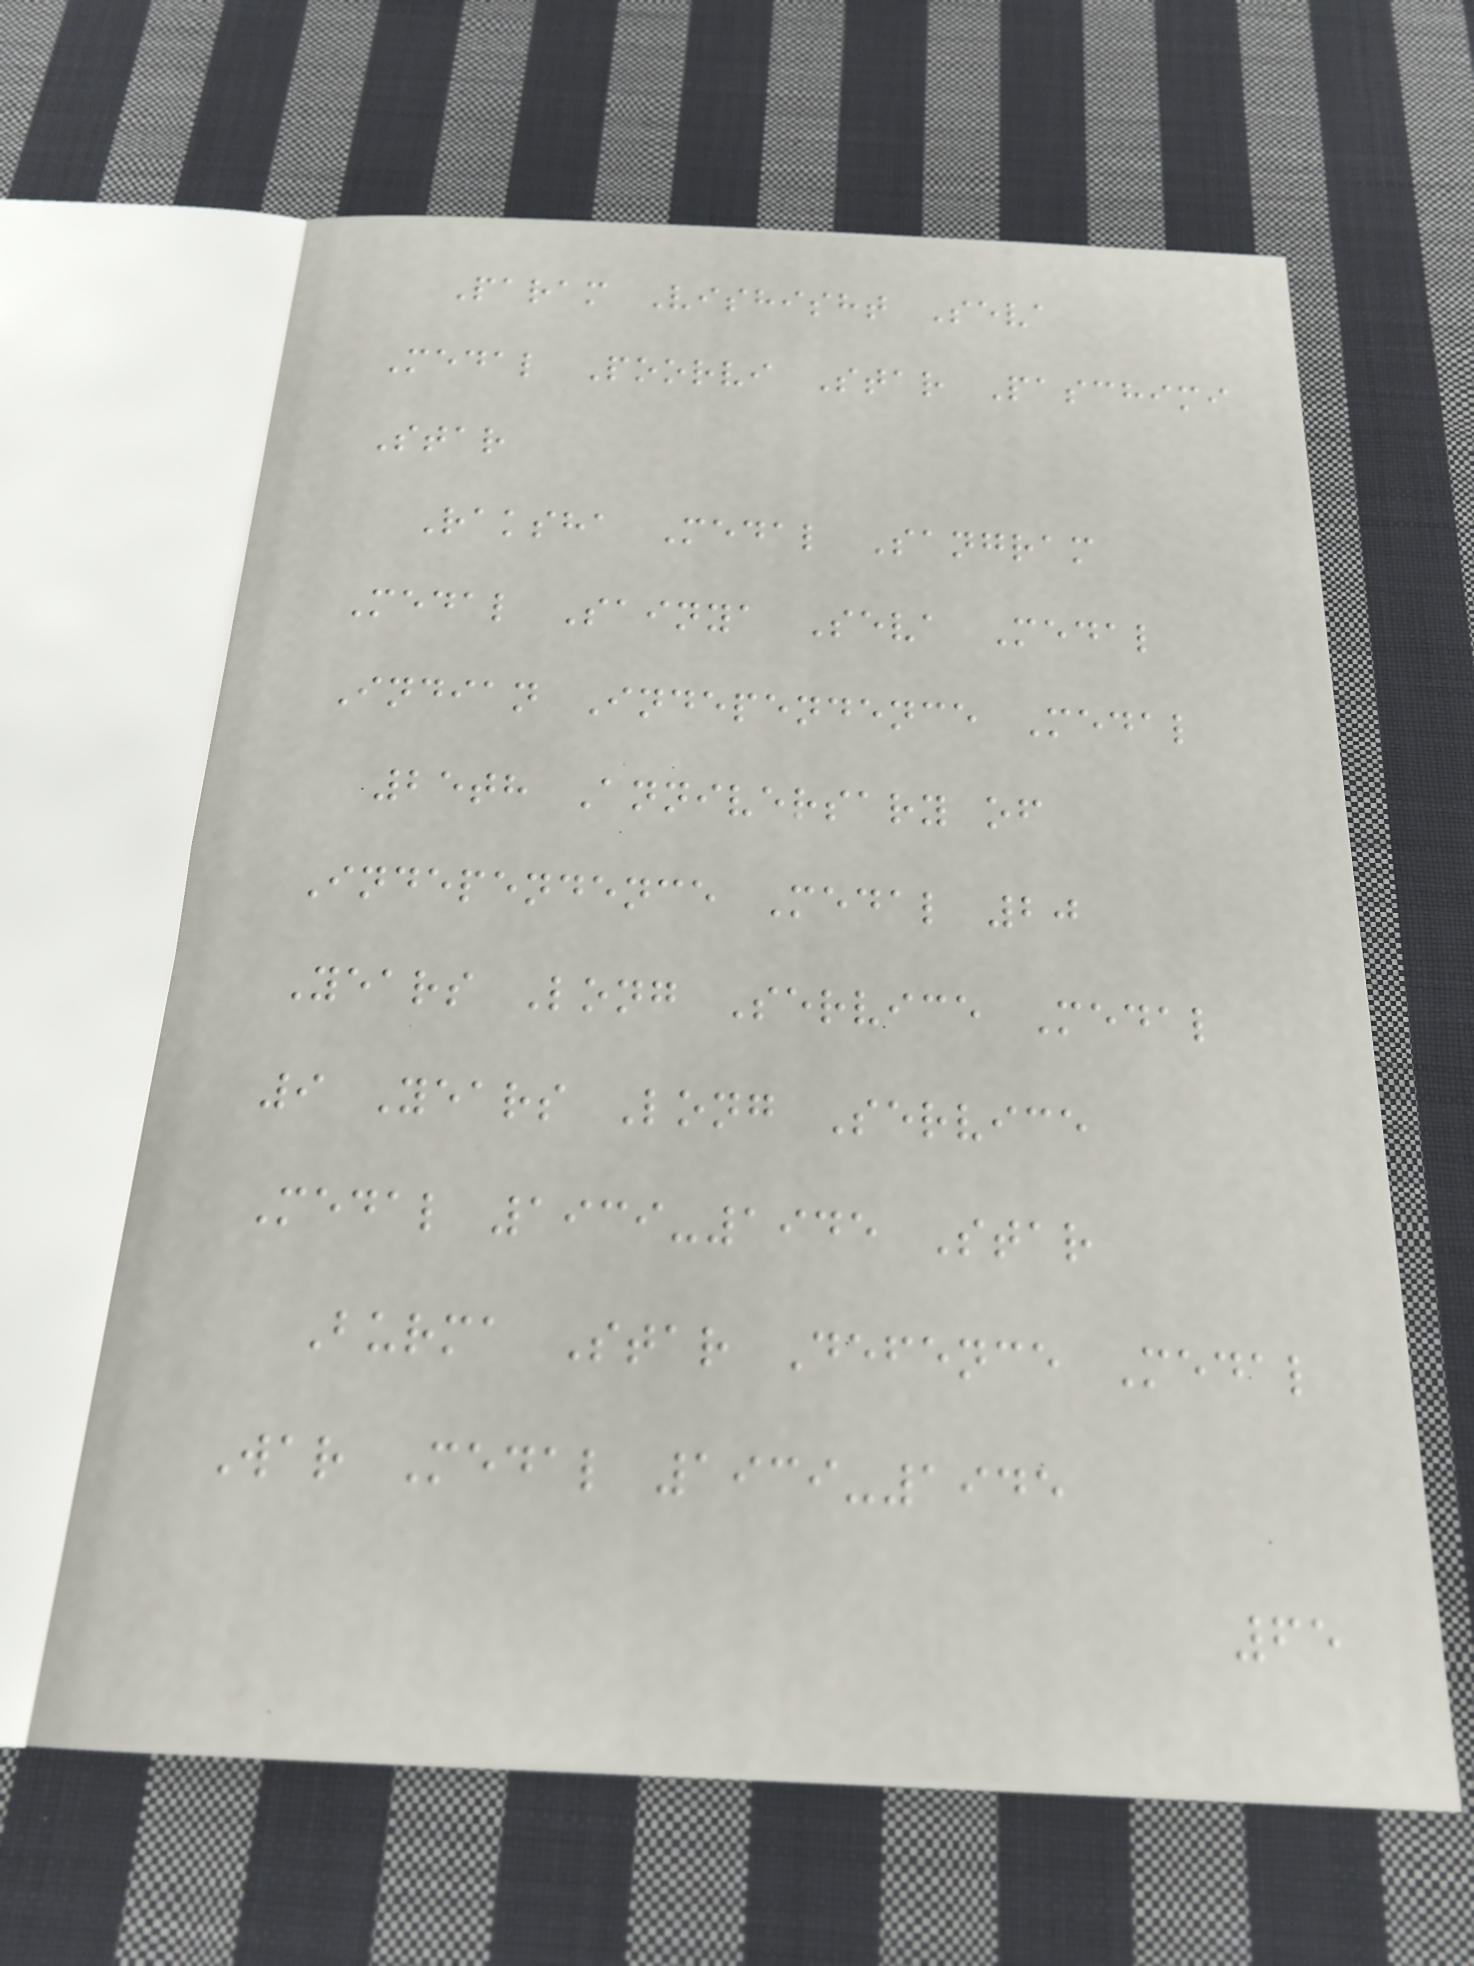Param Vishisht Seva
Medal Poorvi Star Paschimi
Star
Raksha Medal Sangram
Medal Sainya Seva Medal
Indian Independence Medal
25th Anniversary of
Independence Medal 20
Years Long Service Medal
9 Years Long Service
Medal 1939-1945 Star
Burma Star Defence Medal
War Medal 1939-1945
65
